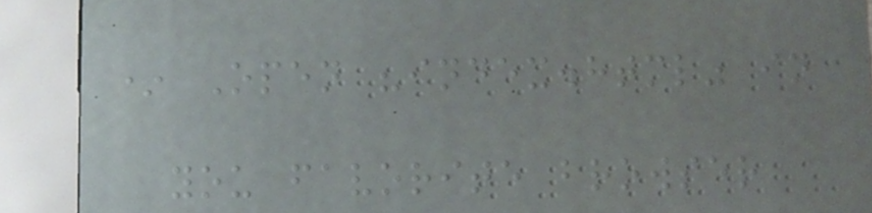* Open "index.html" in
you favorite browser
